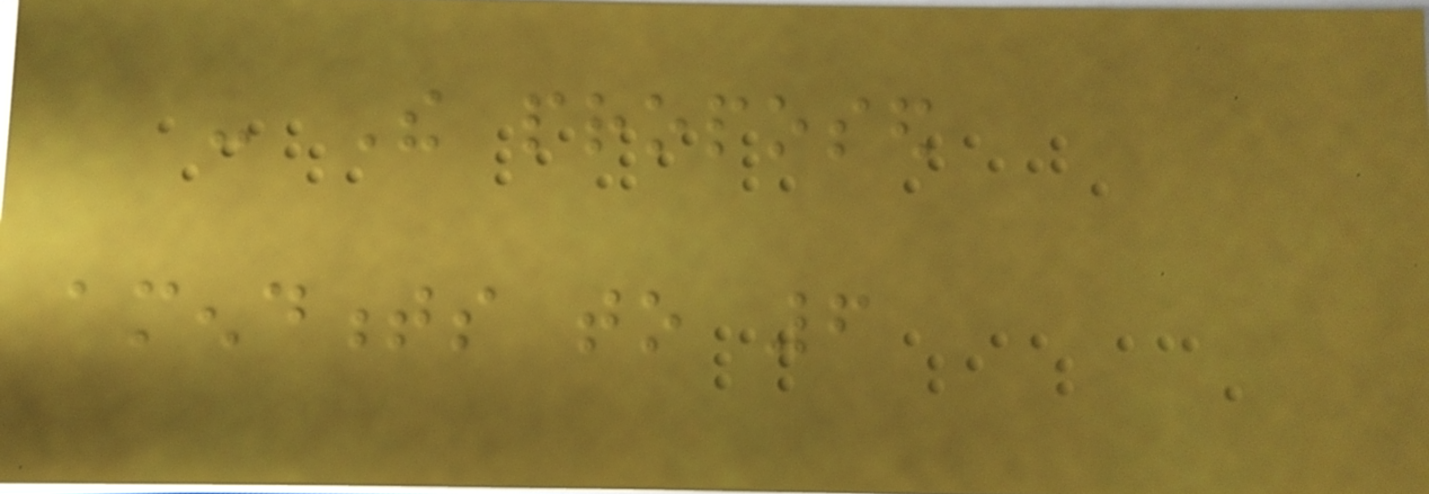- The proposed
amendments to 6
